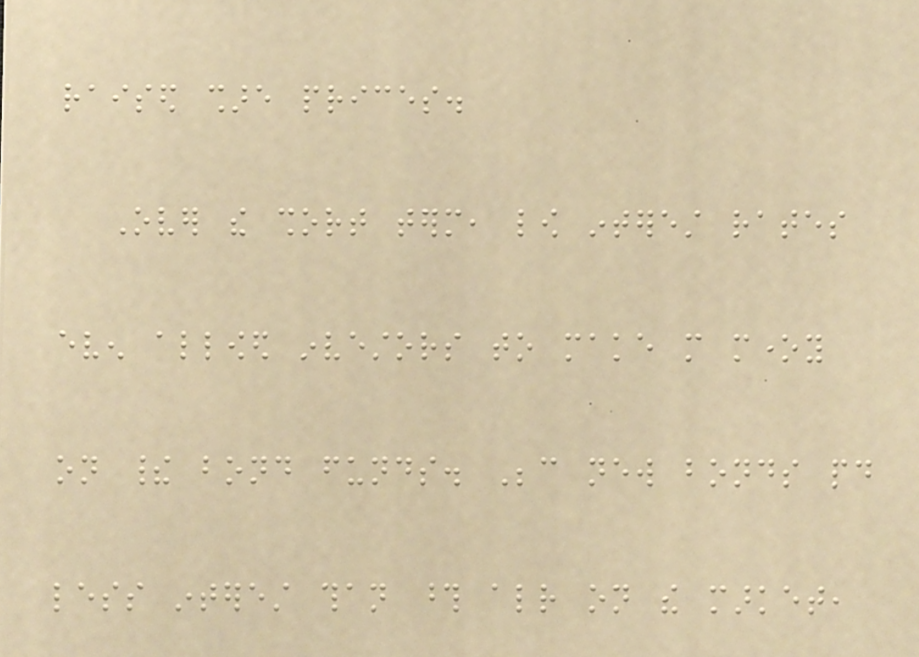raised share prices.
Over the short term, low interest rates
even allowed investors to make more money
on their bond funds. Because new bonds paid
less interest than those already on the market,
